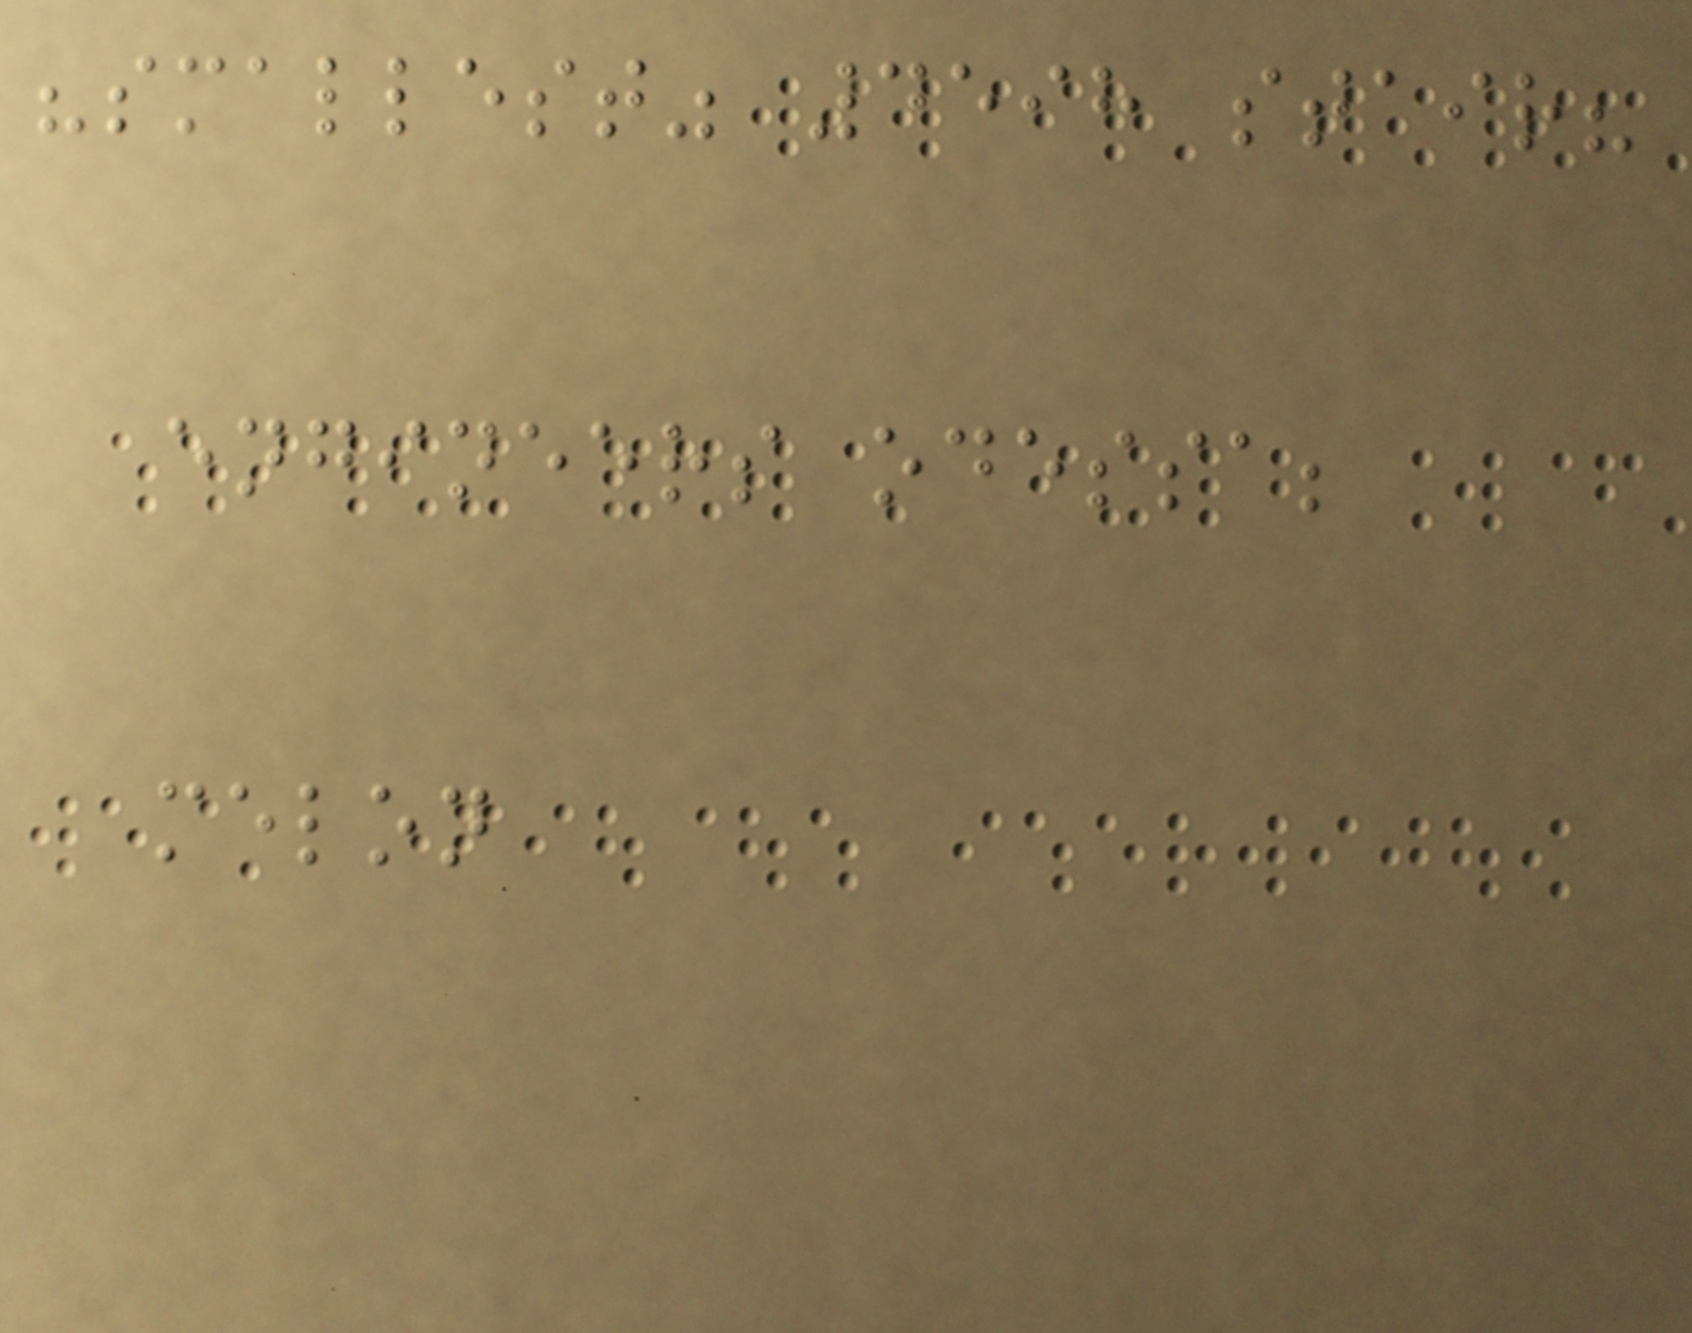"smallest" 4598 stair?
engineers odessa;
melon
